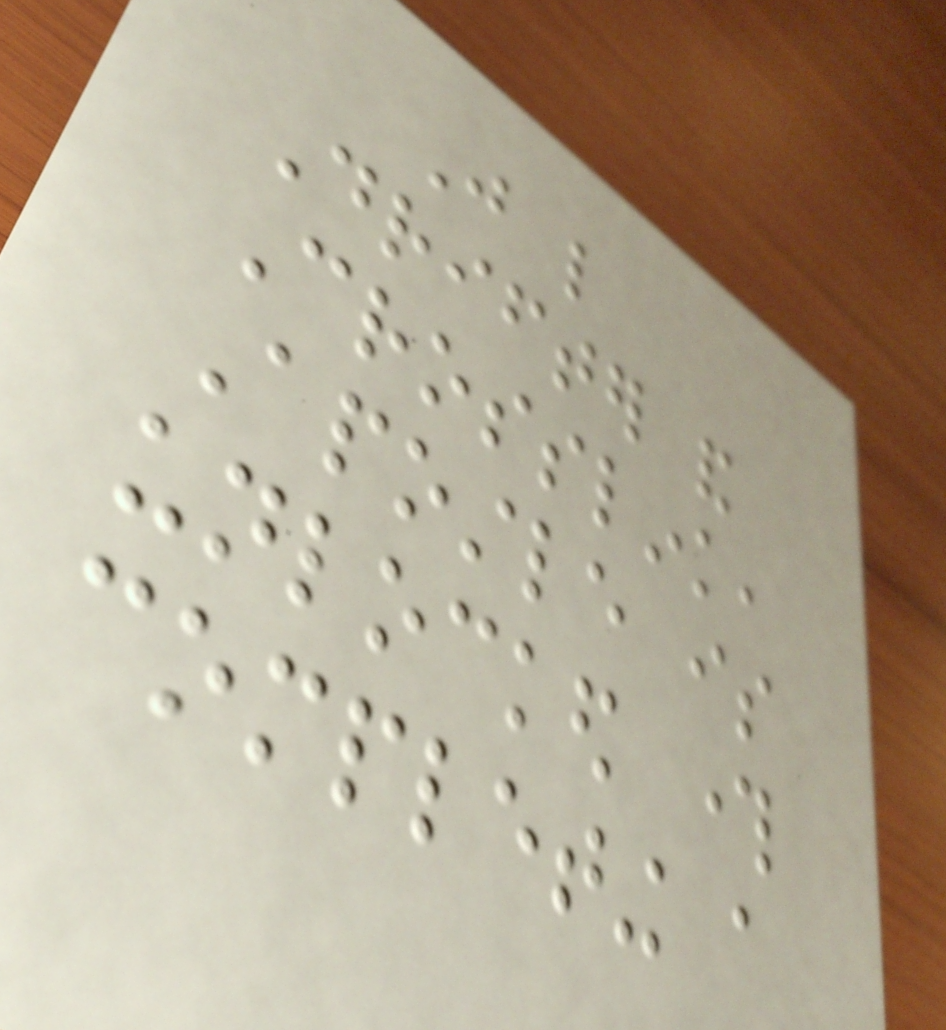Just like
Drifter and
Crosslink,
Apostle is
unlocked through
completing a
